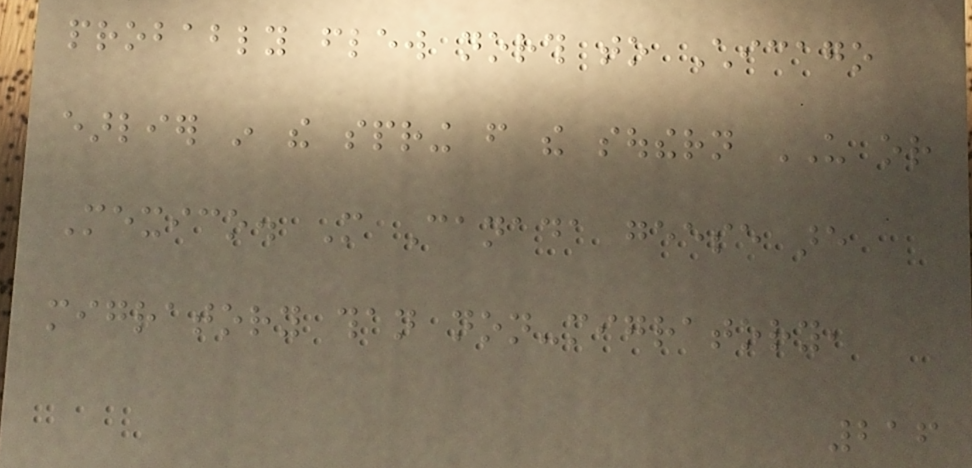probably flew north to Chicago
earlier in the spring from the southern US or
Mexico. More Canada geese are
migratory than non-migratory,
216
